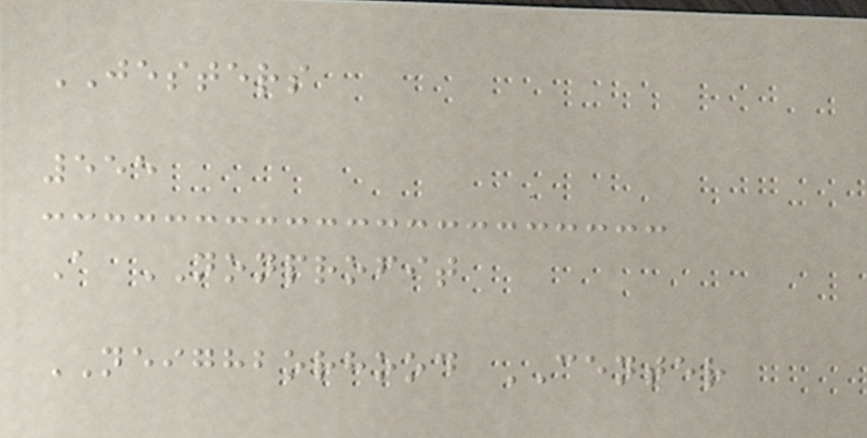JESTERS
555
A NONPROFIT
NEIGHBORHOOD CENTER
